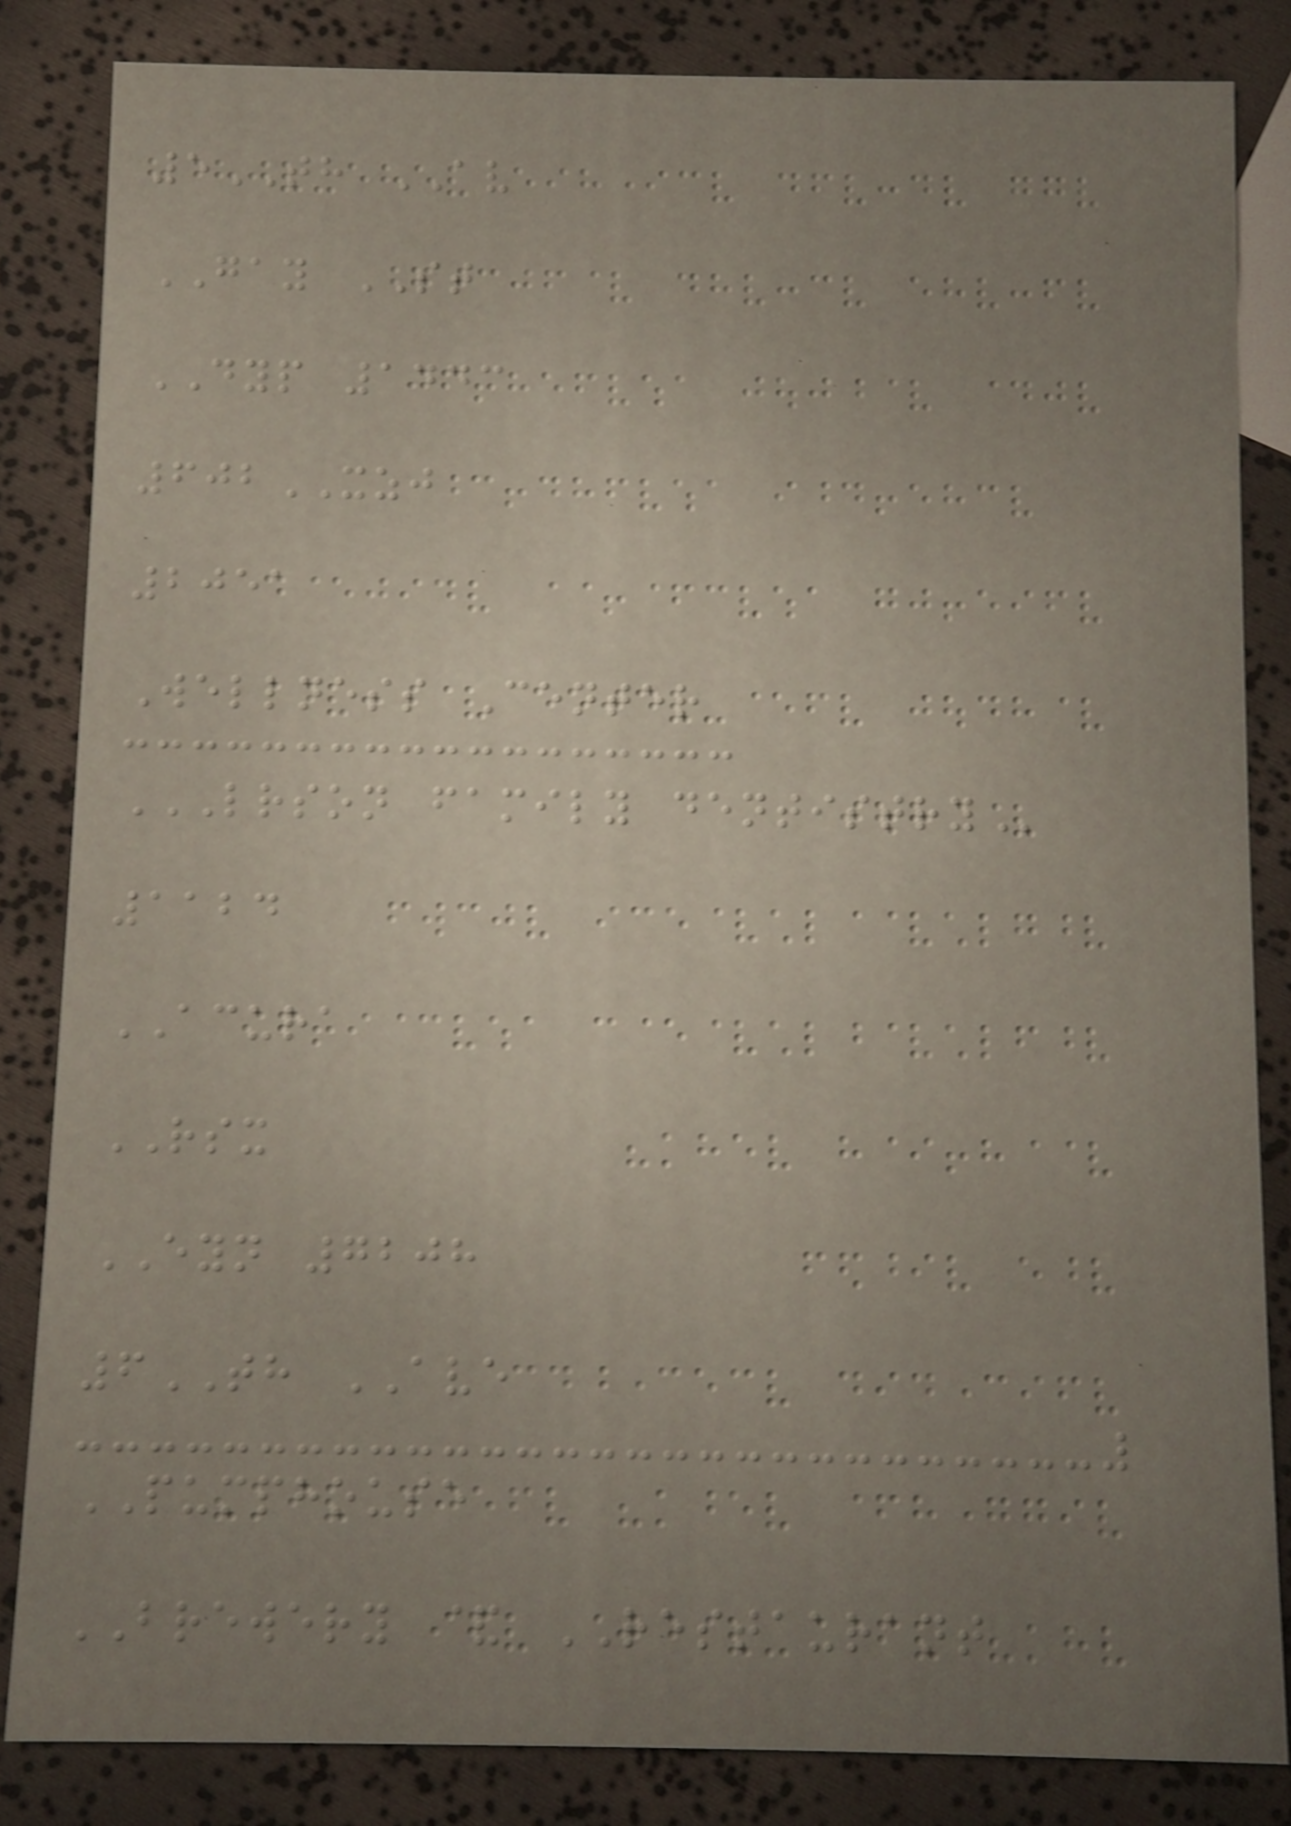5TH AV
GAY ST
DYP 1443
602XZJ
2051
Wellness Center
LRSON FAMILY DENTISTRY
1124
ACURA
RSX
EYN 7208
6TH AVE
PUMPHOUSE
BREWERY & RESTAURANT
